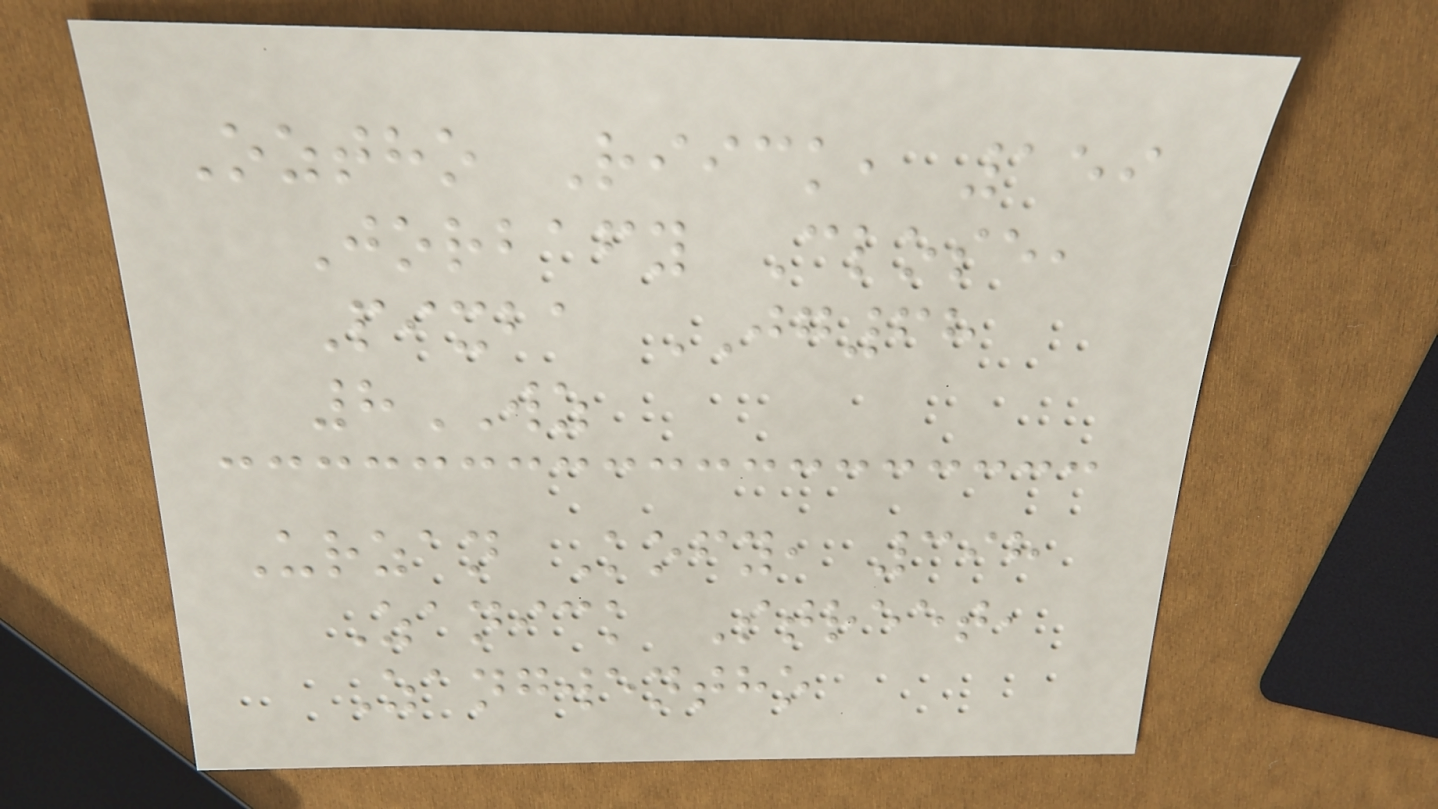Oztho Riick, 159
Jorbafy Close,
Pixba JG68
8WZ
Urzan Kofy, 398
Zanick Street,
Zangwentho
